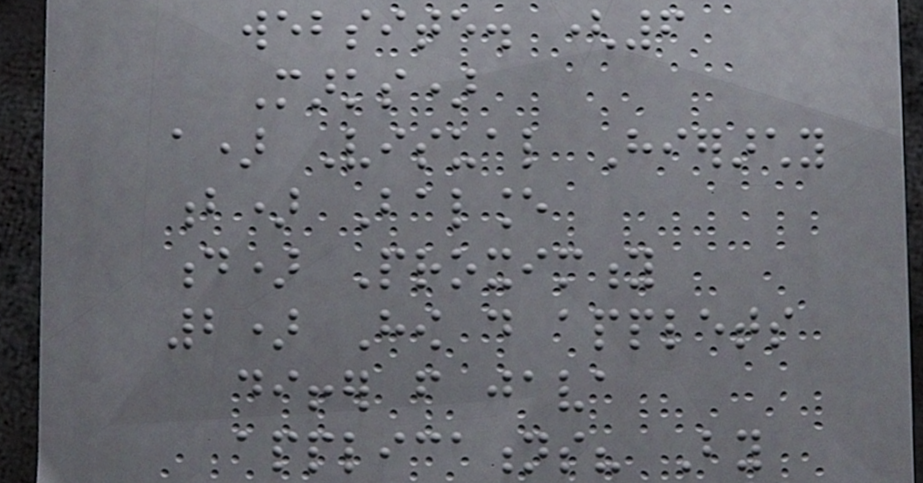website. (6
Marks)
a) Visual Hierarchy
b) Balance
d) Proximity
2) How do applets
differ from java
applications? By
